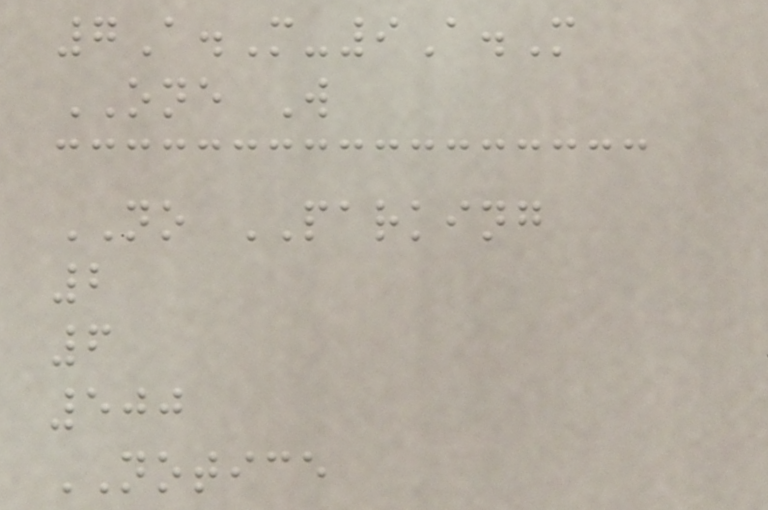7A.M-9A.M
ONE W
NO PARKING
2
6
500
NOTICE
